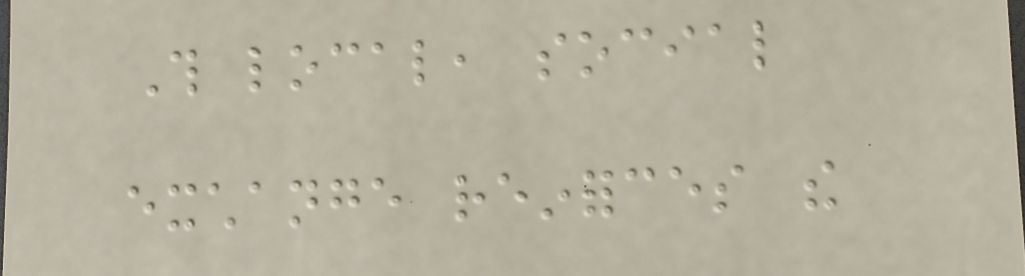This local, social
exchange reinforces the
